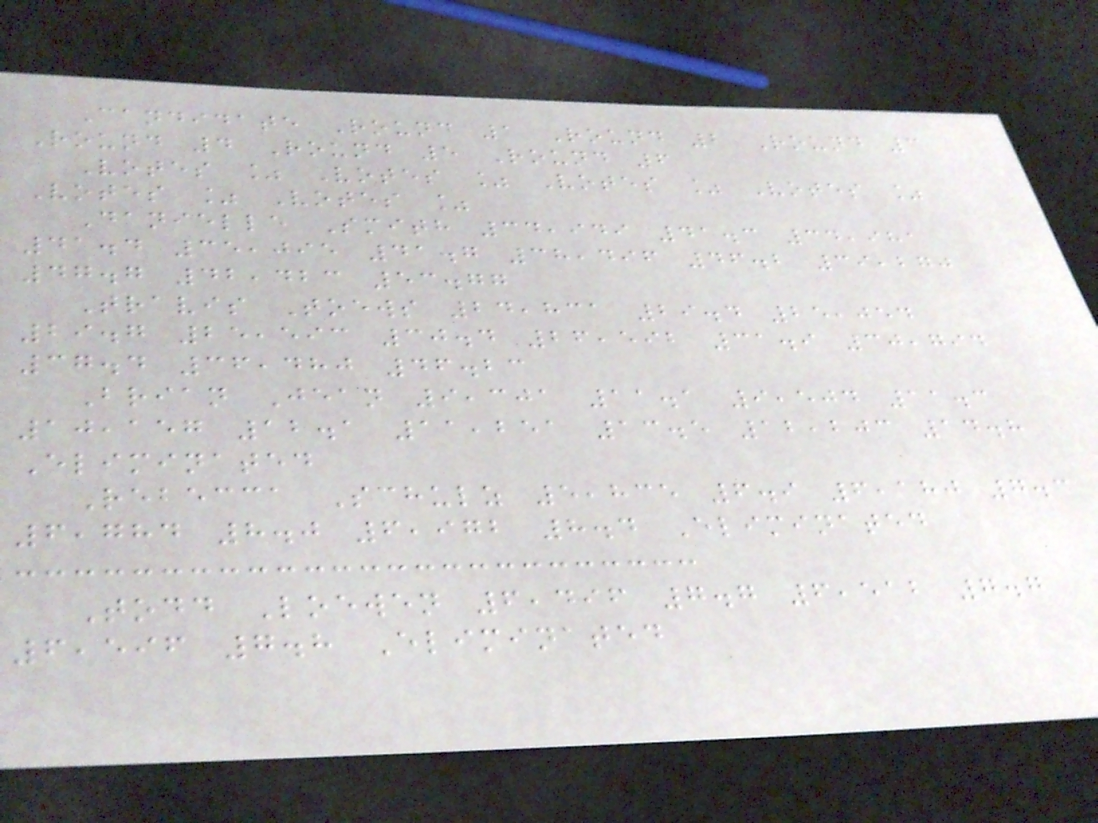Candidate Round 1 Round 2 Round 3
Round 4 Round 5 Round 6
Votes % Votes % Votes % Votes %
Votes % Votes %
Danielle Smith 34,949 41.3 34,981
41.4 35,095 41.7 38,496 46.2 39,270
47.7 42,423 53.77
Travis Toews 24,831 29.4 25,054
29.7 25,593 30.4 26,592 31.9 30,794
37.4 36,480 46.23
Brian Jean 9,301 11.1 9,504 11.3
10,157 12.1 11,251 13.5 12,203 14.8
Eliminated
Rebecca Schulz 5,835 6.9 6,180 7.3
6,784 8.0 6,972 8.4 Eliminated
Todd Loewen 6,496 7.7 6,512 7.7
6,596 7.8 Eliminated
